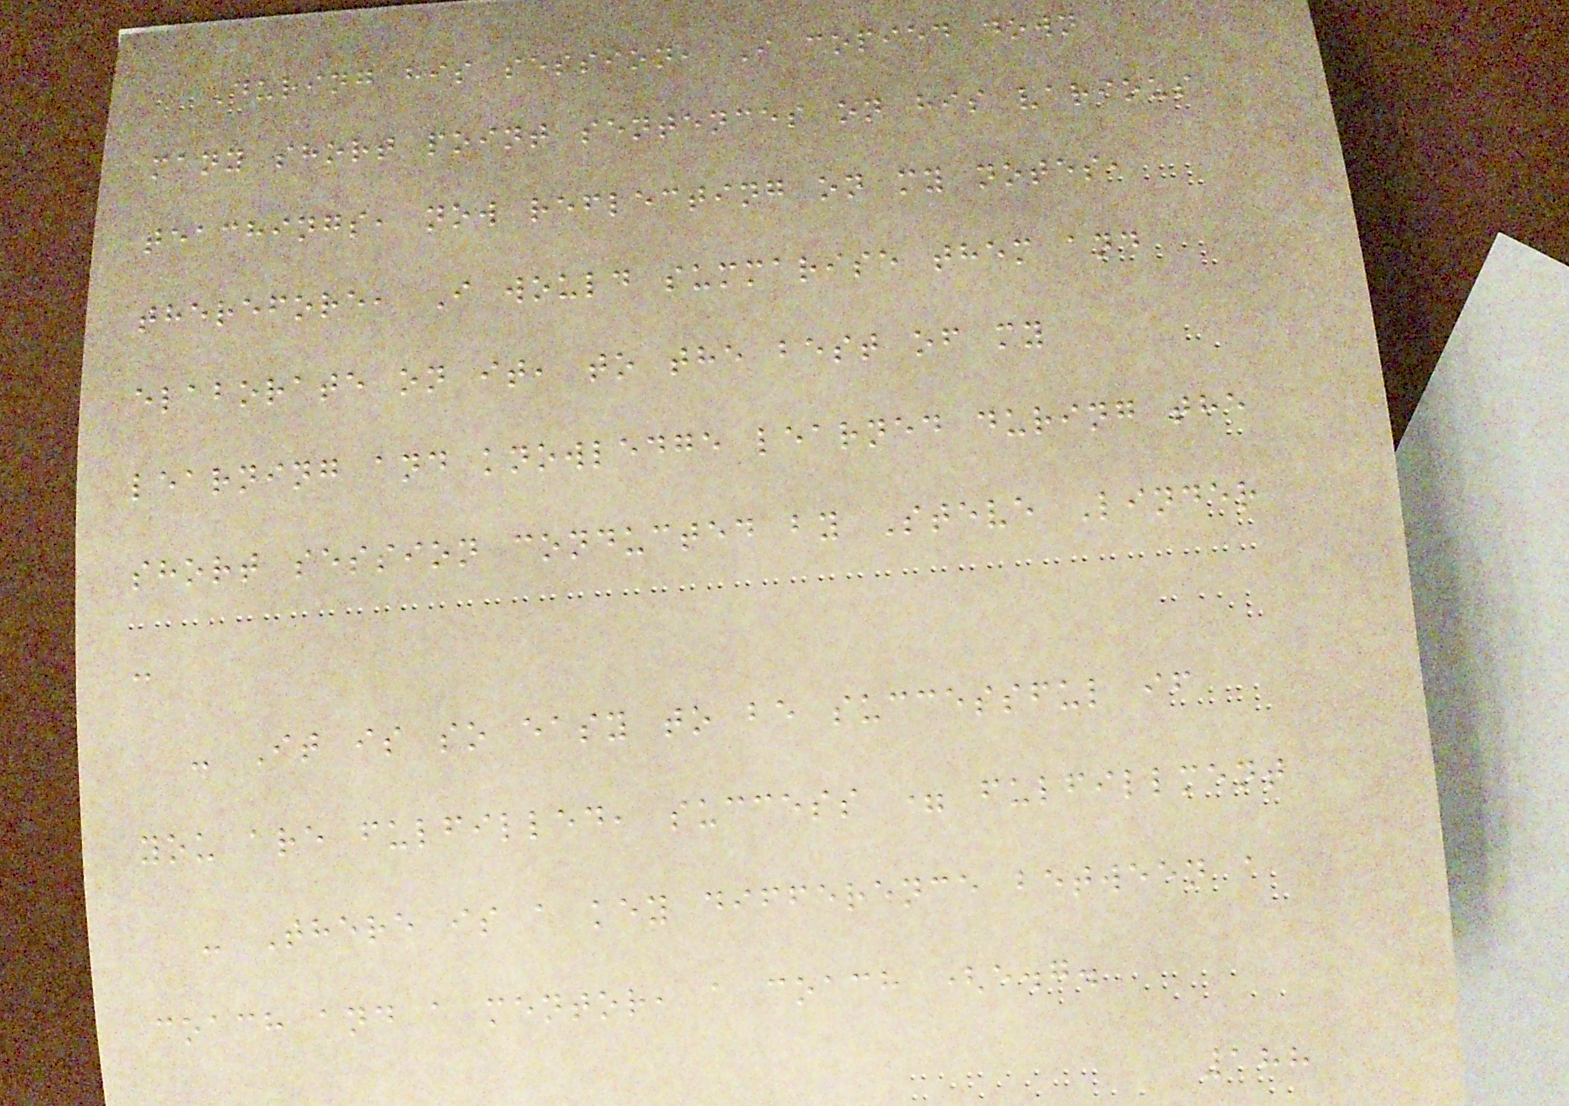During his session, I copied down
many short point sentences on his various
teachings, now reflecting on my notes,
therefore, I would summarise them and
elaborate on it, to the best of my
learning and knowledge learned during the
short session conducted by Steve Linder
-
- It is so easy to be successful if
you are fulfilled, success = fulfillment
- There is a key difference between a
coach and a mentor, a coach (e.g.
188
